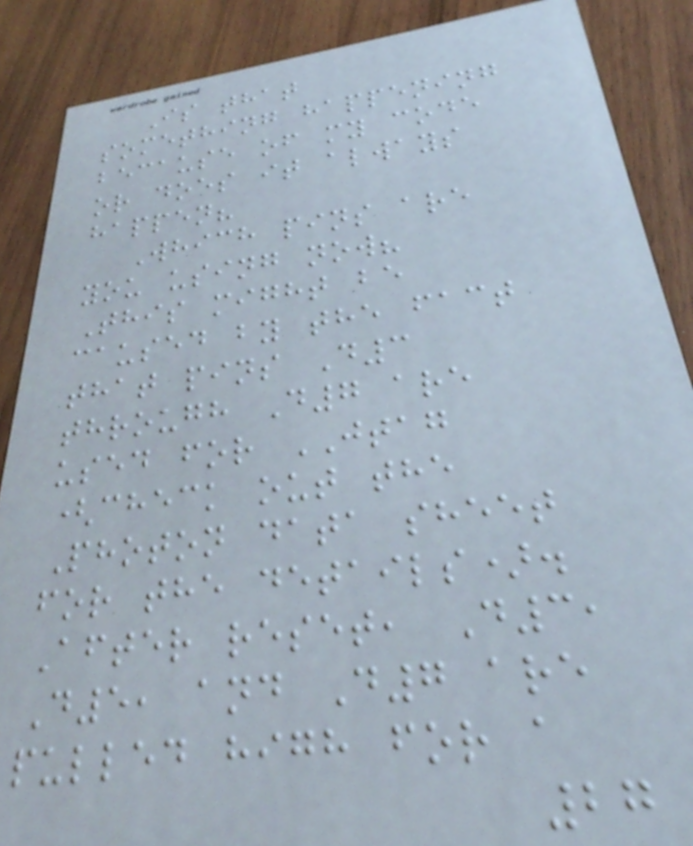Is that
something happening
because of my code
or does it always
happen?
Which pins are
you using now?
This might be
caused by the fact
that pins D3
through D7 are
used for JTAG
(check out the
Photon data sheet
for the details).
After reset, D3,
D5, and D7 are
pulled high for a
27
